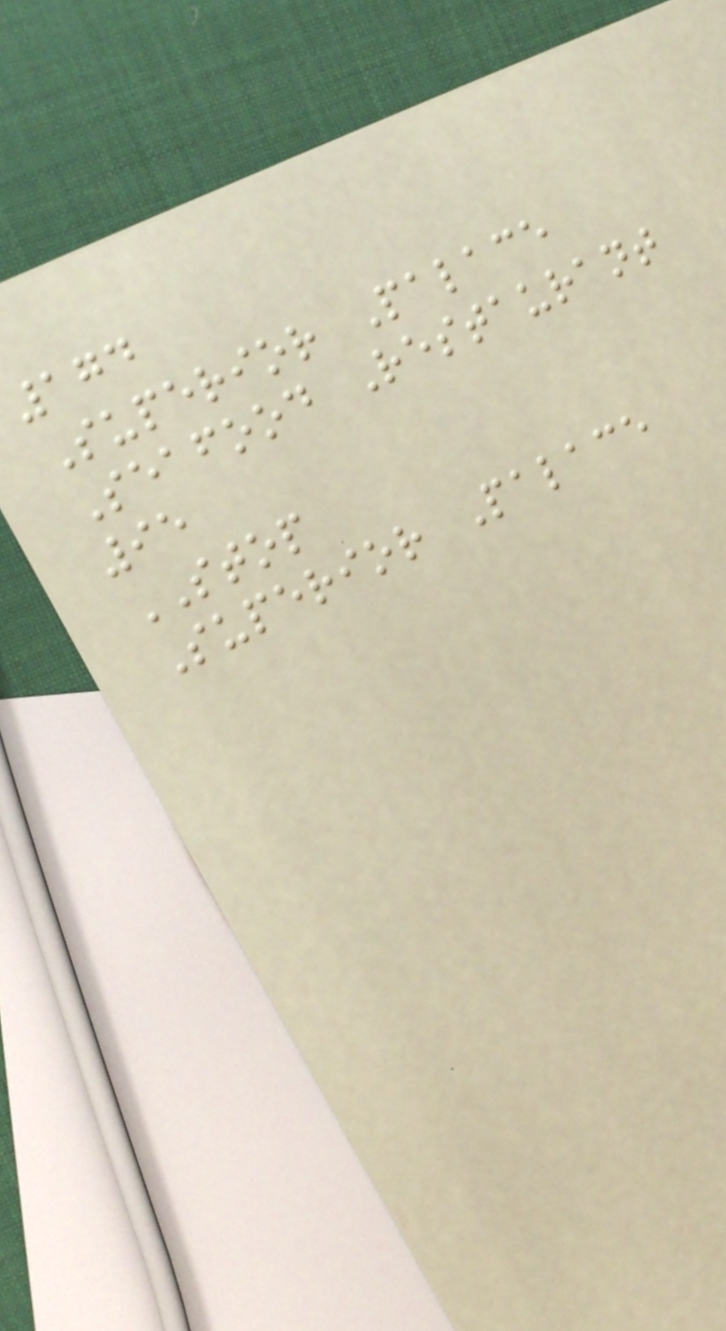174
Superior Palace
Seafood Restaurant
95
STOP
Superior Palace
